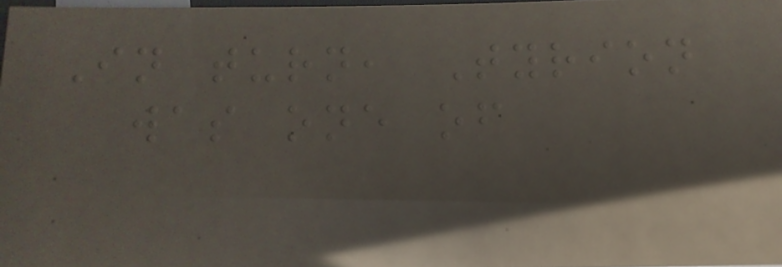In turn, Tyrion
was one of
